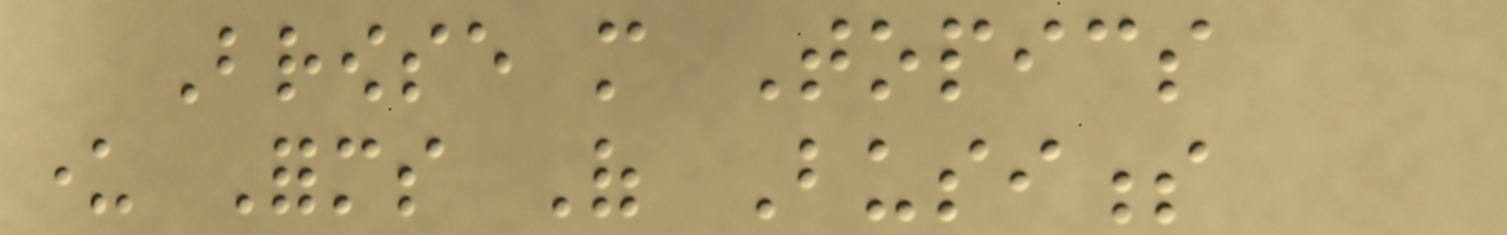Browse more Topics
under Forms Of Business
